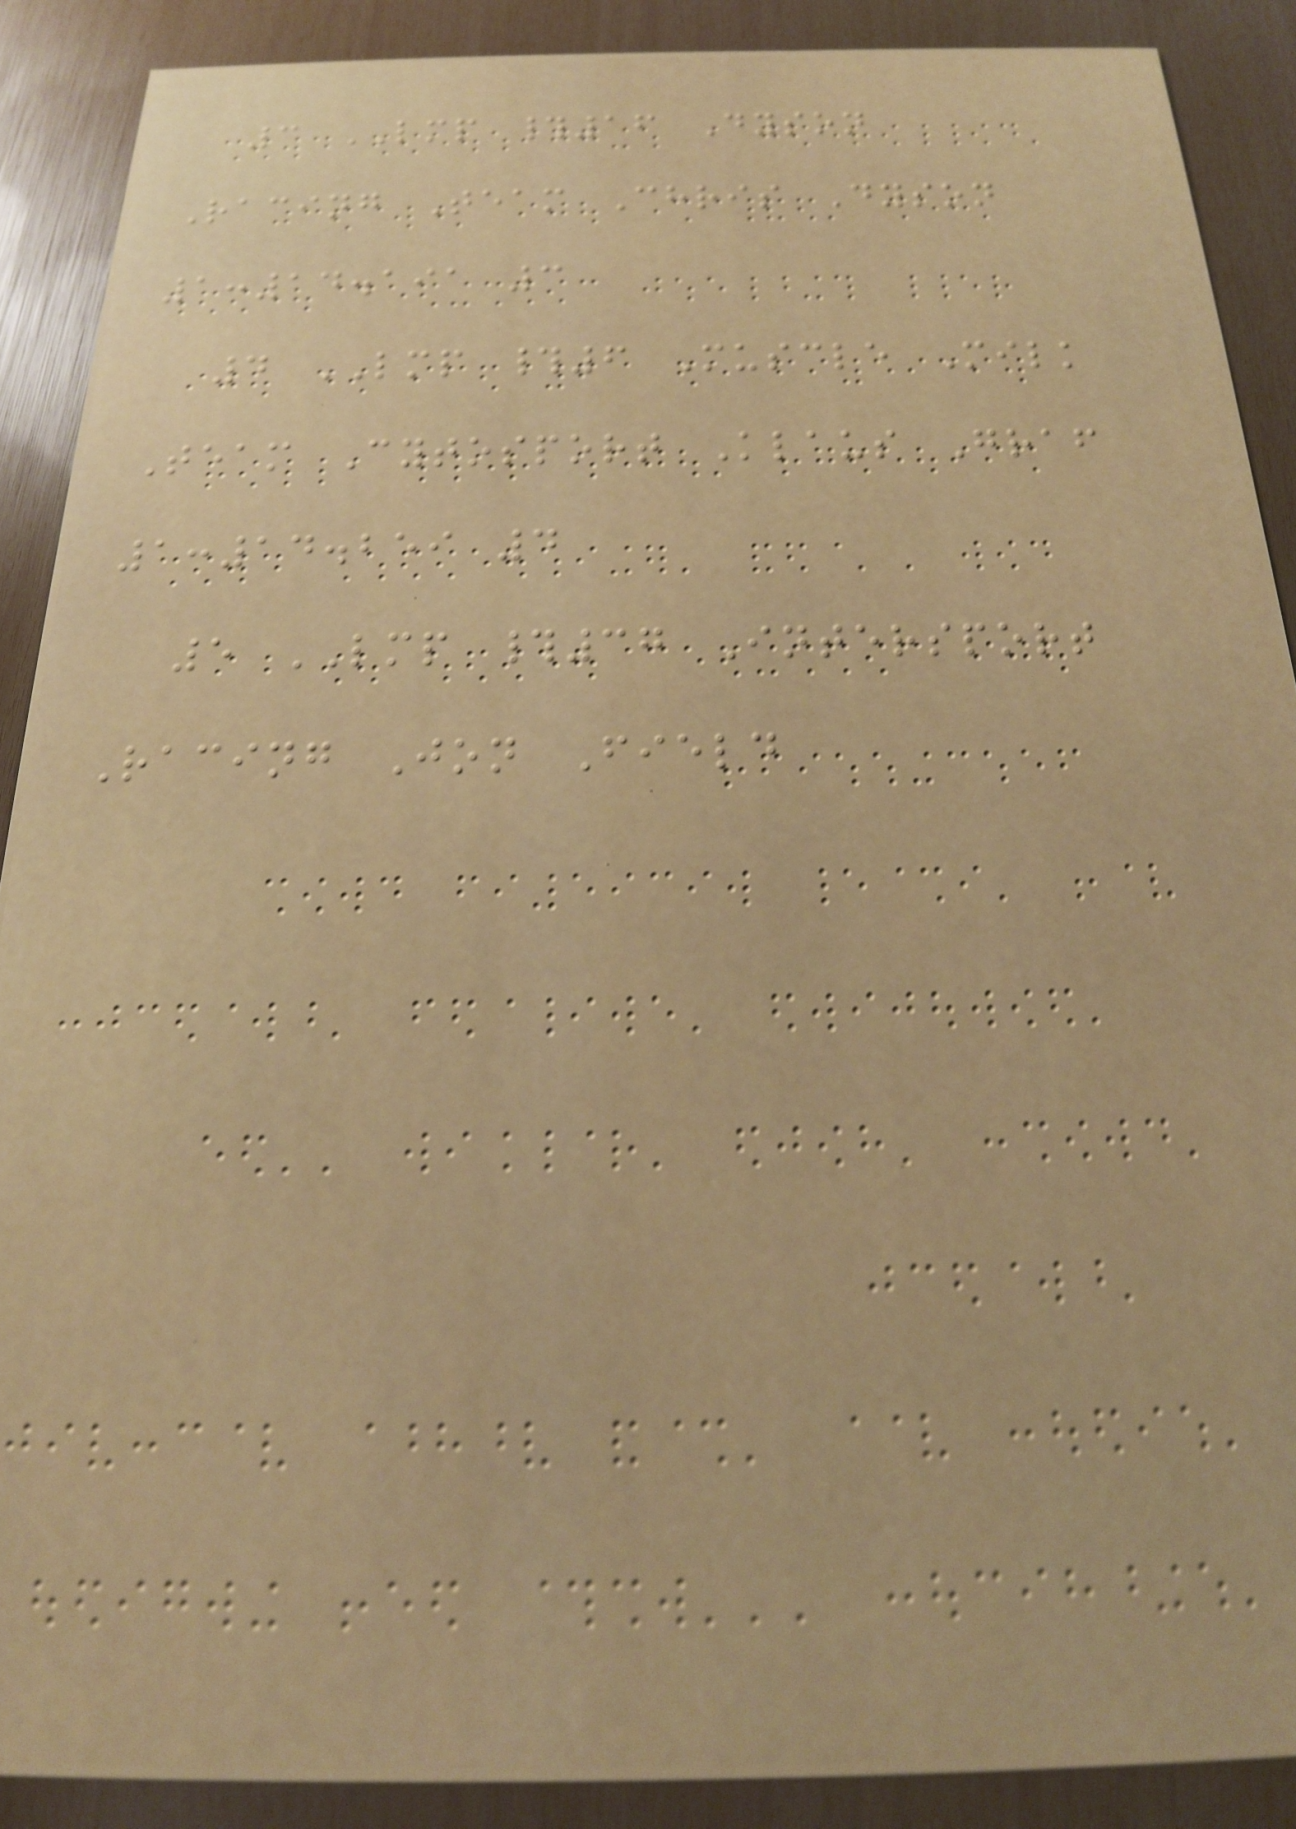3 LMP #16 Dyson
Racing Team Chris Dyson
1:14.191 3
4 LMP #6 Muscle Milk
Team Cytosport Klaus Graf
1:14.259 4
5 LMP #37 Intersport
Racing Jon Field
